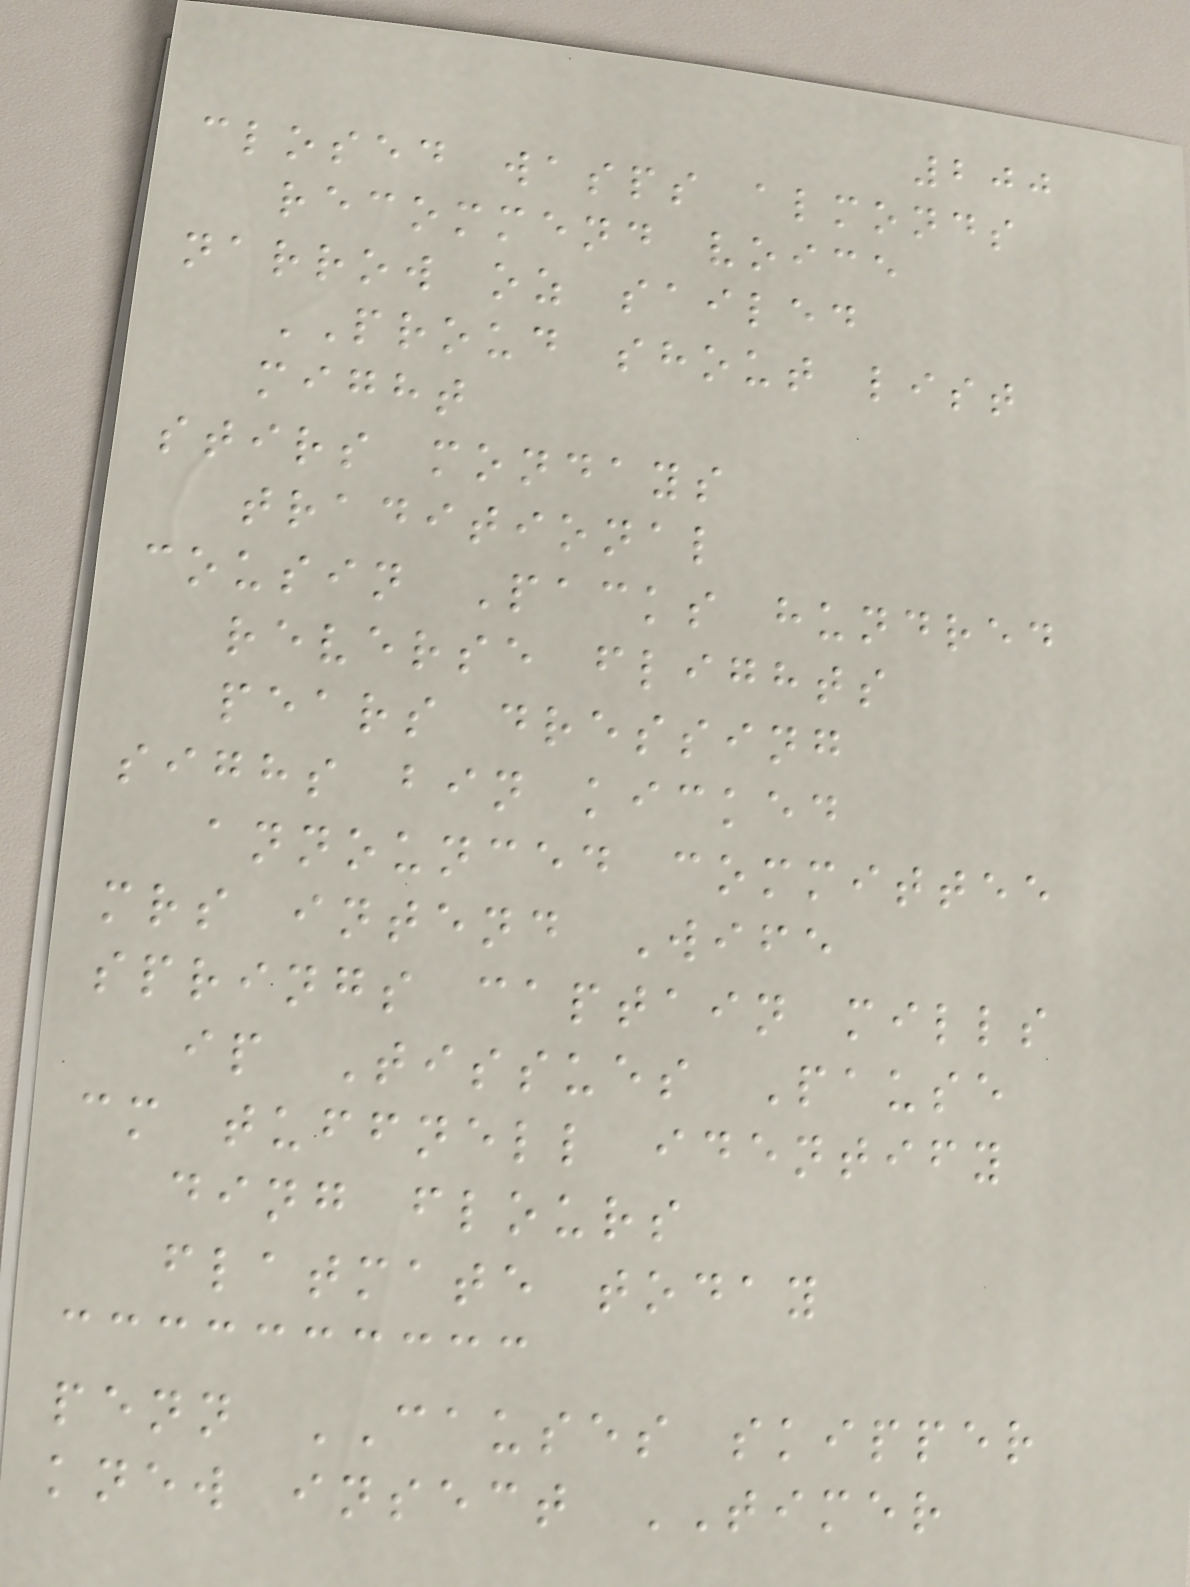200
closed wasps almonds
recommend voice
narrow oz sailed
PROUD shout list
might
stirs mondays
traditional
cousin Packs hundred
reverse flights
pears dressing
sighs bin kicked
announced committee
mrs intend Wife
springs captain mills
ip Tissues Pause
cm tuffnell identify
ding flours
flatmate today
penn CAUSES skipper
knew insect TIMER
